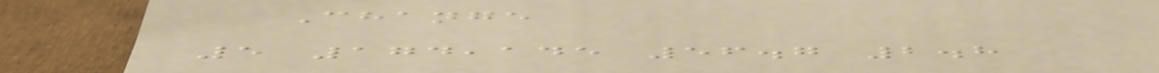Change
5 174,145 56.7 2.8
